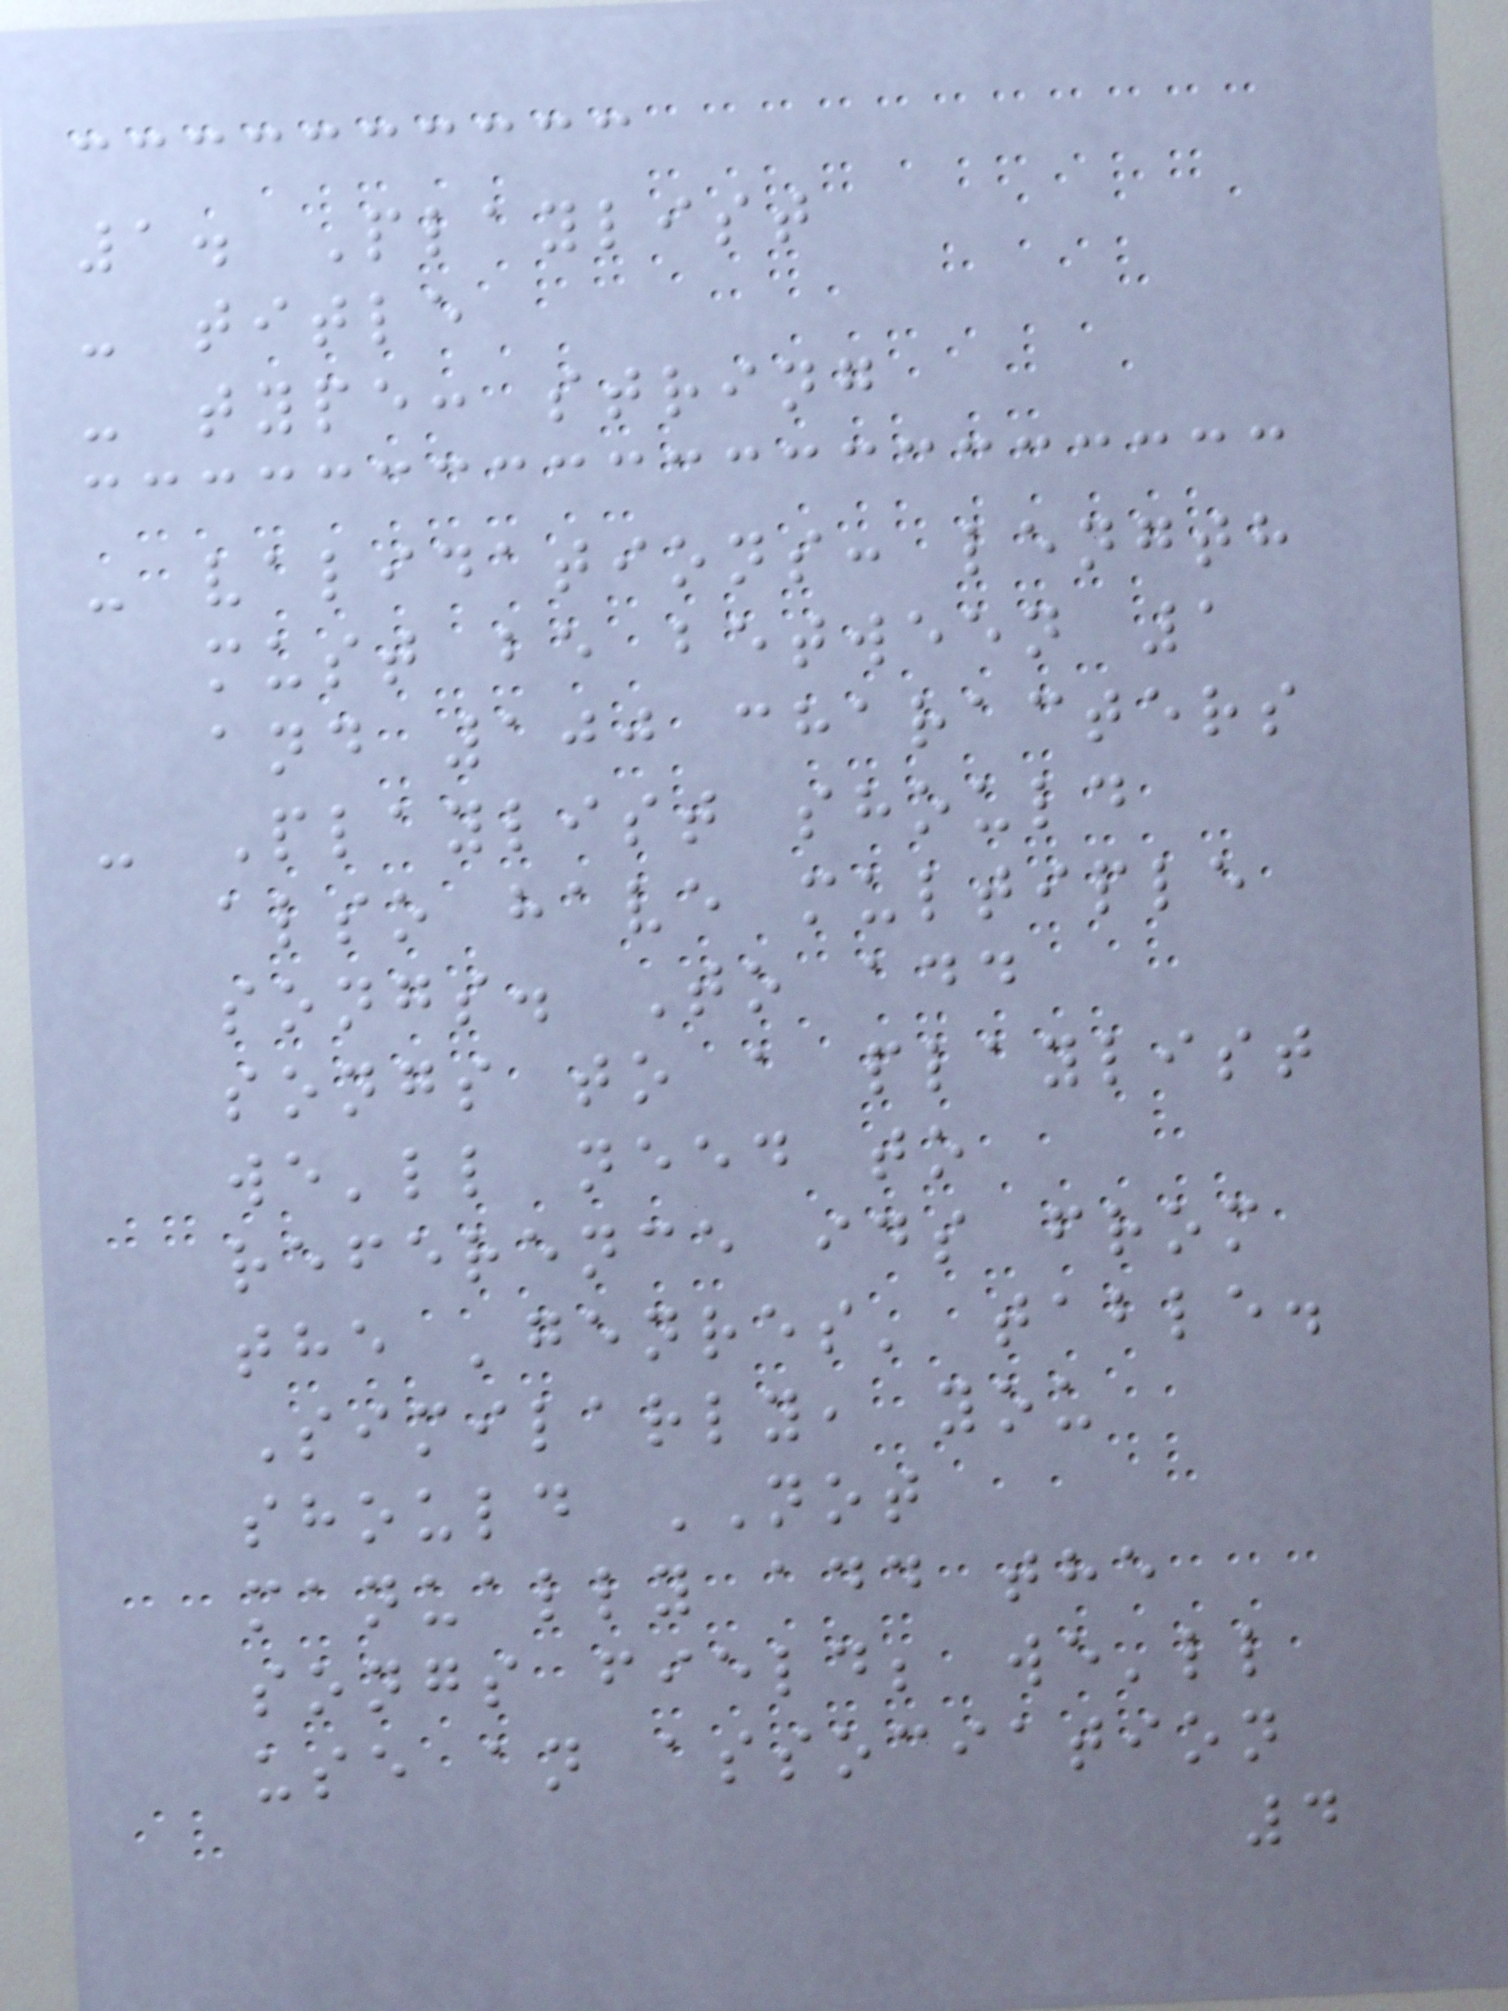1. Playlist
- title
- type: string
- validations: length
must be between 1
and 100 characters
- Playlist should
also have multiple
songs. To add
songs to a playlist
we'll need to
reference ids from
the 'genres' table.
Similarly, you
should NOT
manually add the
songs field; we'll
use an association
4
